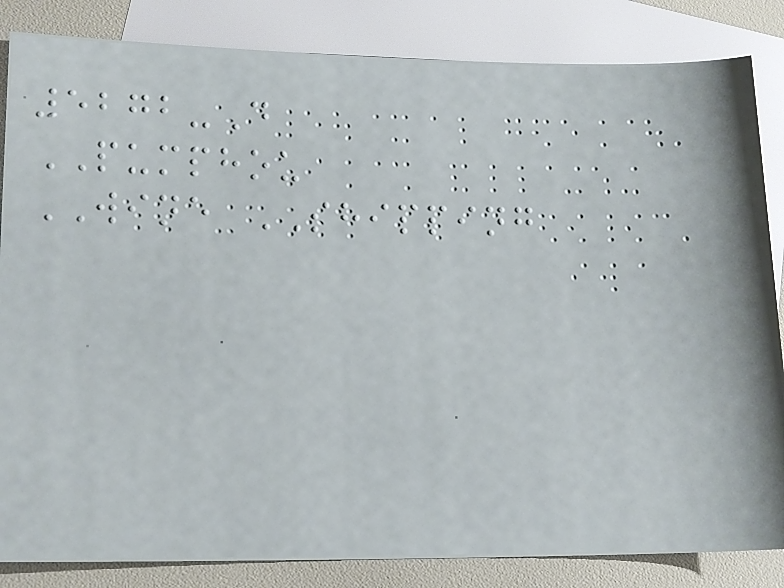5272-D
PUMPHOU
WINE SHIPPING
